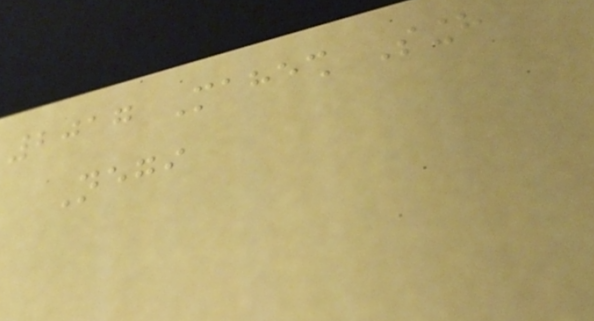2017 Mahesh Singh
Negi
